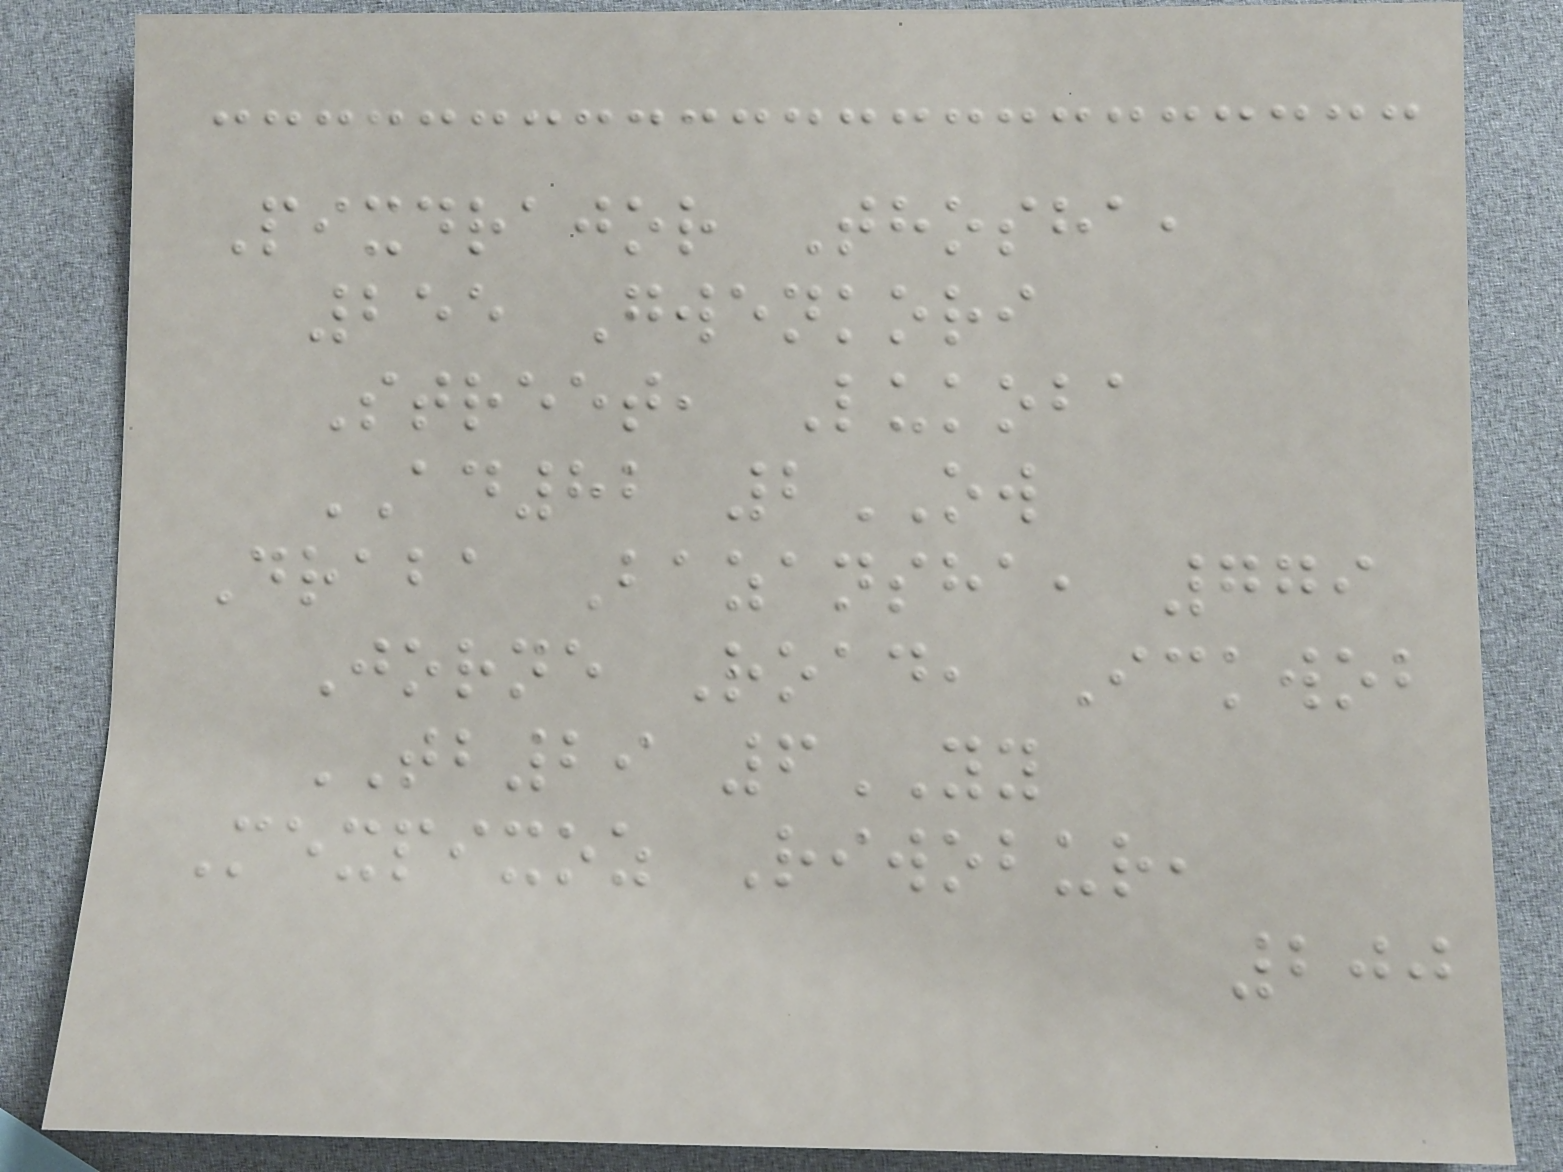Pixdrajor Thosha,
255 Gwenkori
Street, Lukoba
AD82 2OW
Draba Bazansha, 779
Jorne Road, Ickwob
TB29 6YY
Mexpixoz Riwobur,
200
